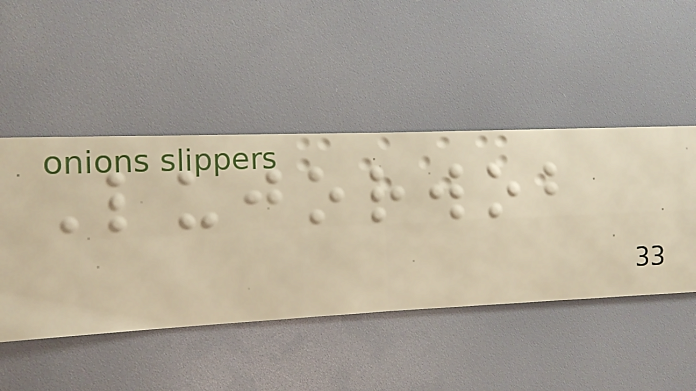Lujorwob
